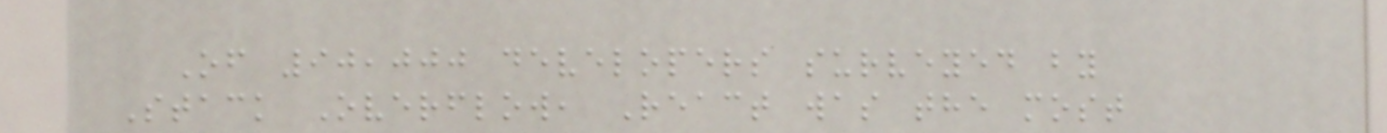Of 90,000 developers surveyed by
Stack Overflow, React was the most
